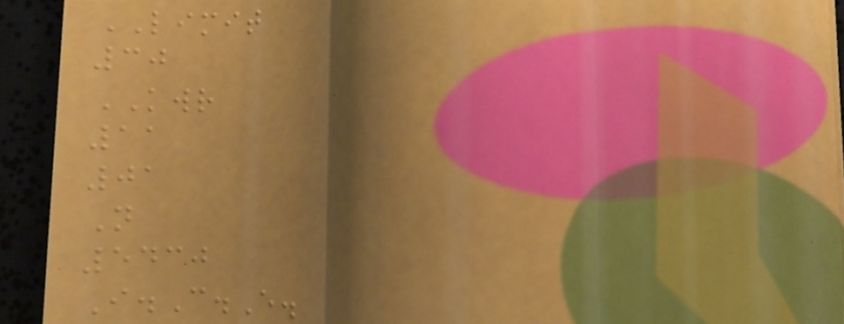LIMIT
30
KWR
11
01
N
5430
I.C.E.
